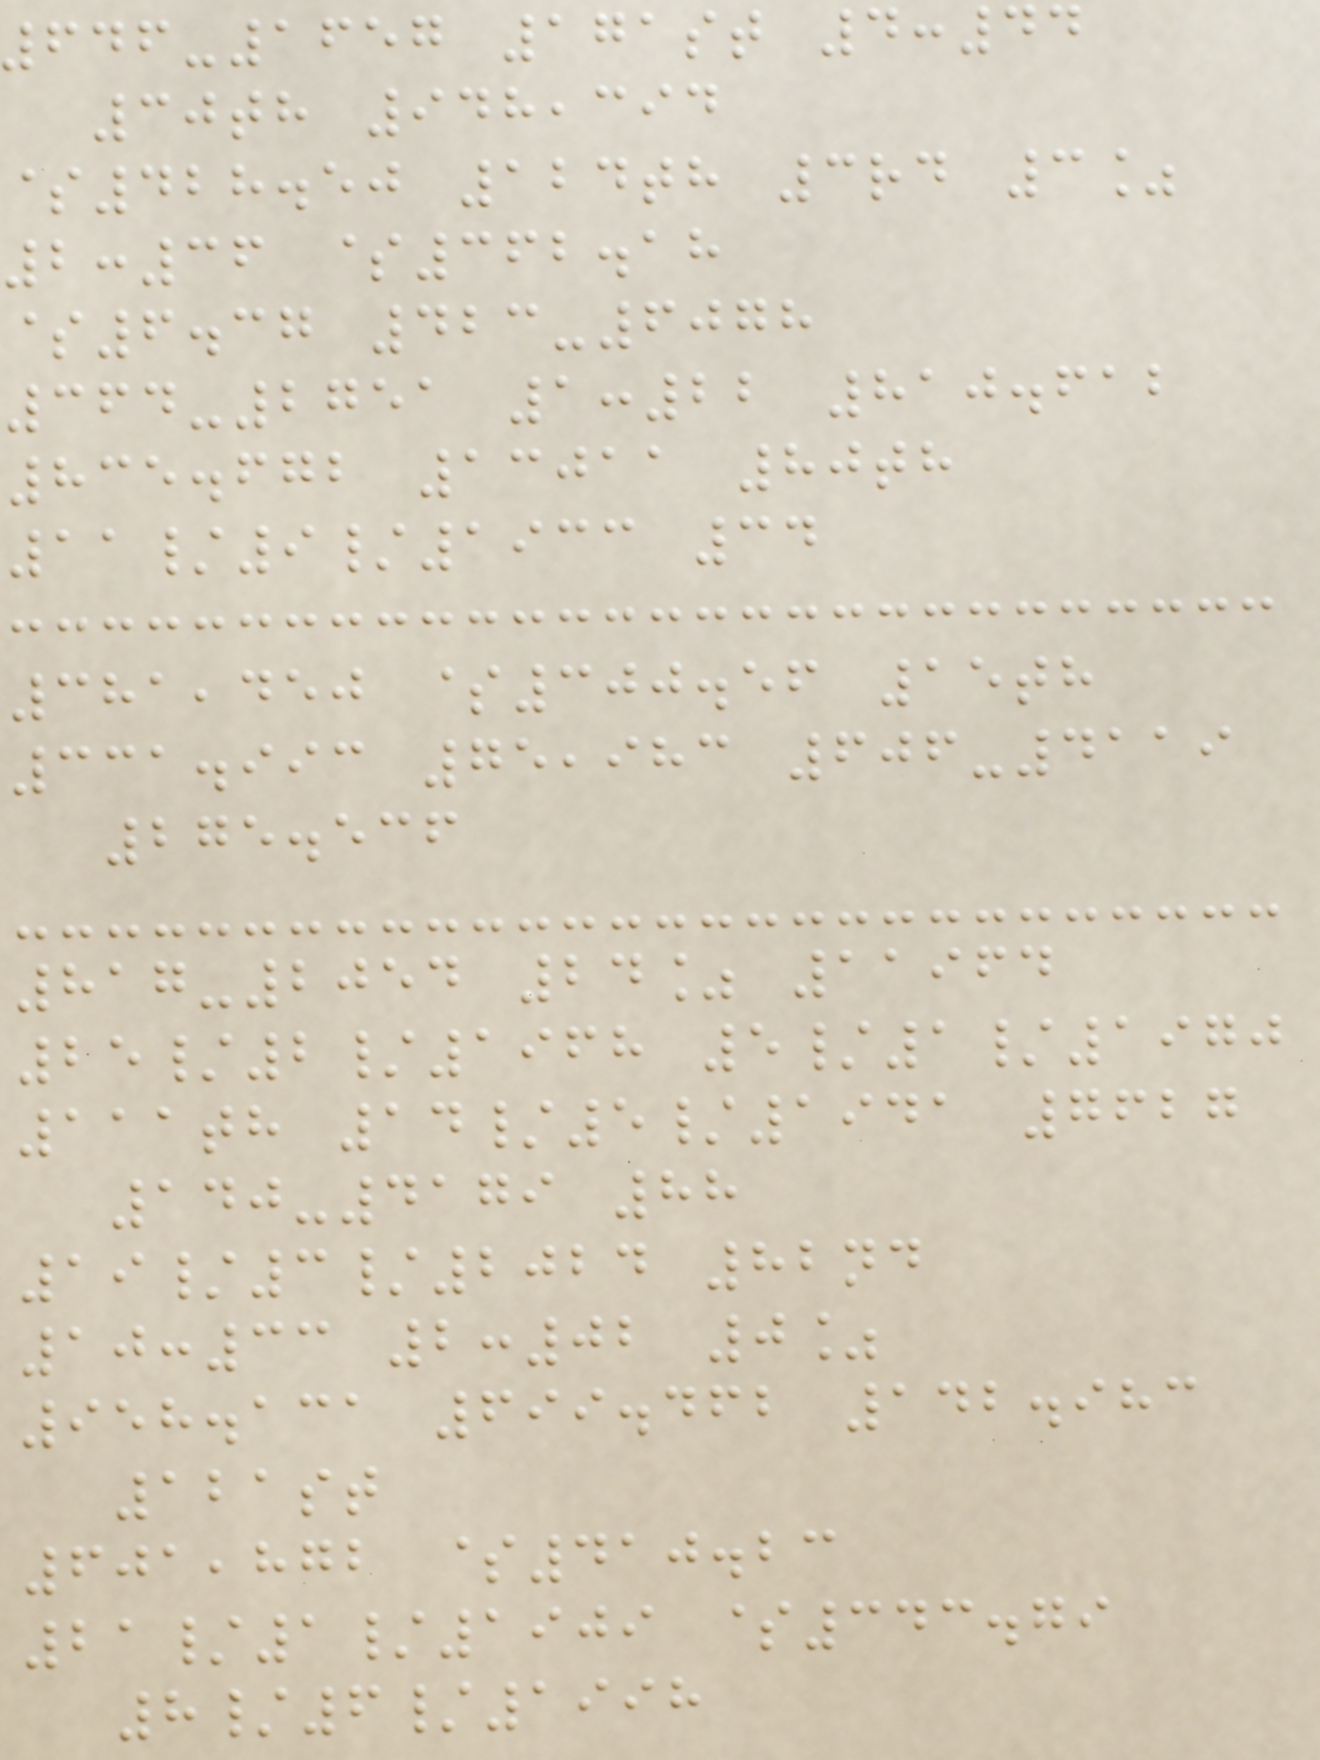646-1657 171st 4:44
30th 948,394
$428.50 124th 3rd 3%
2:36 $362.18
$6.37 423-6078
364-2751 1:22 810.612
835.672 13011 80th
11/9/1933 34
381,450 $300.56 15th
331.993 75,983 606-4119
275.536
817-2054 24% 11964
25/2/1968 5/1/1970
111th 14/5/1941 7627
140-4179 88
19/3/2024 82nd
10:33 2:02 0%
958.131 699.462 142.983
121st
601,872 $410.23
21/1/1909 $343.79
8/6/1998
